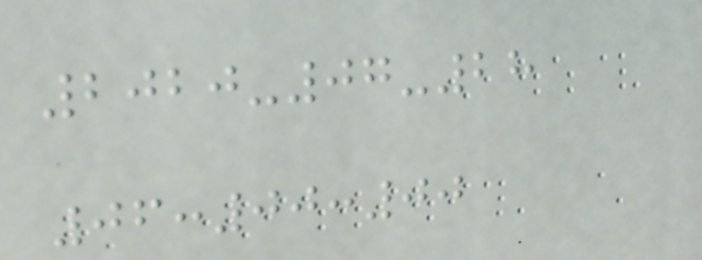2020-07-28
06:00:00
